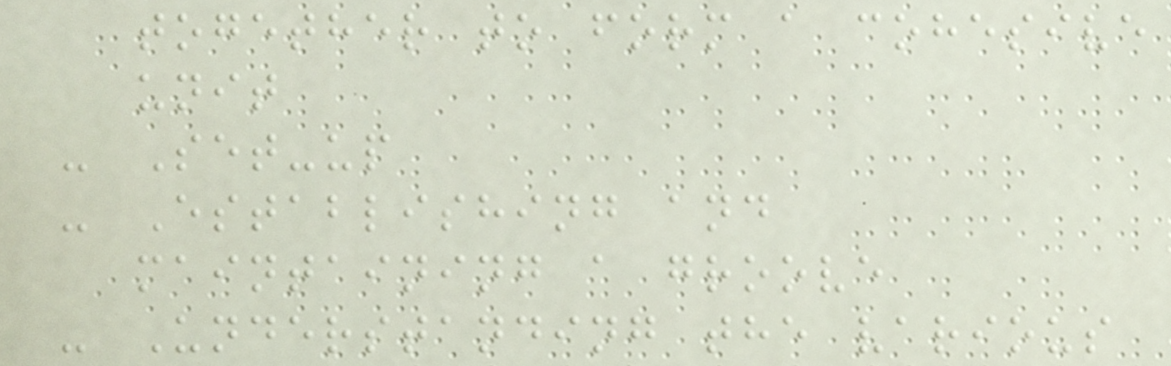together to form a cohesive
unit
- Set-up
- Establishing and
maintaining a groove
- Understanding the various
